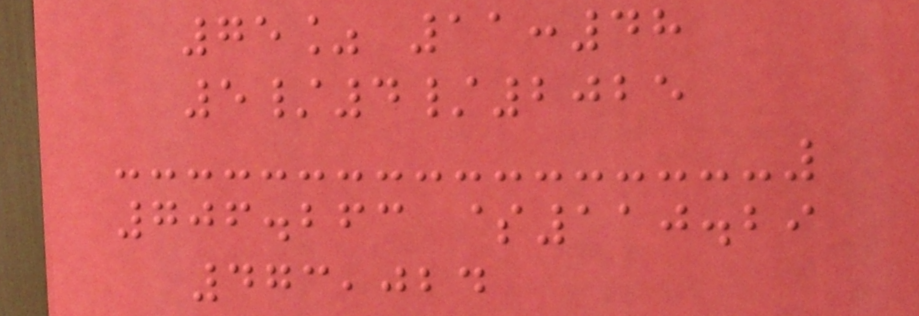75% 11:48
5/4/2025
706.263 $110.29
473,024
